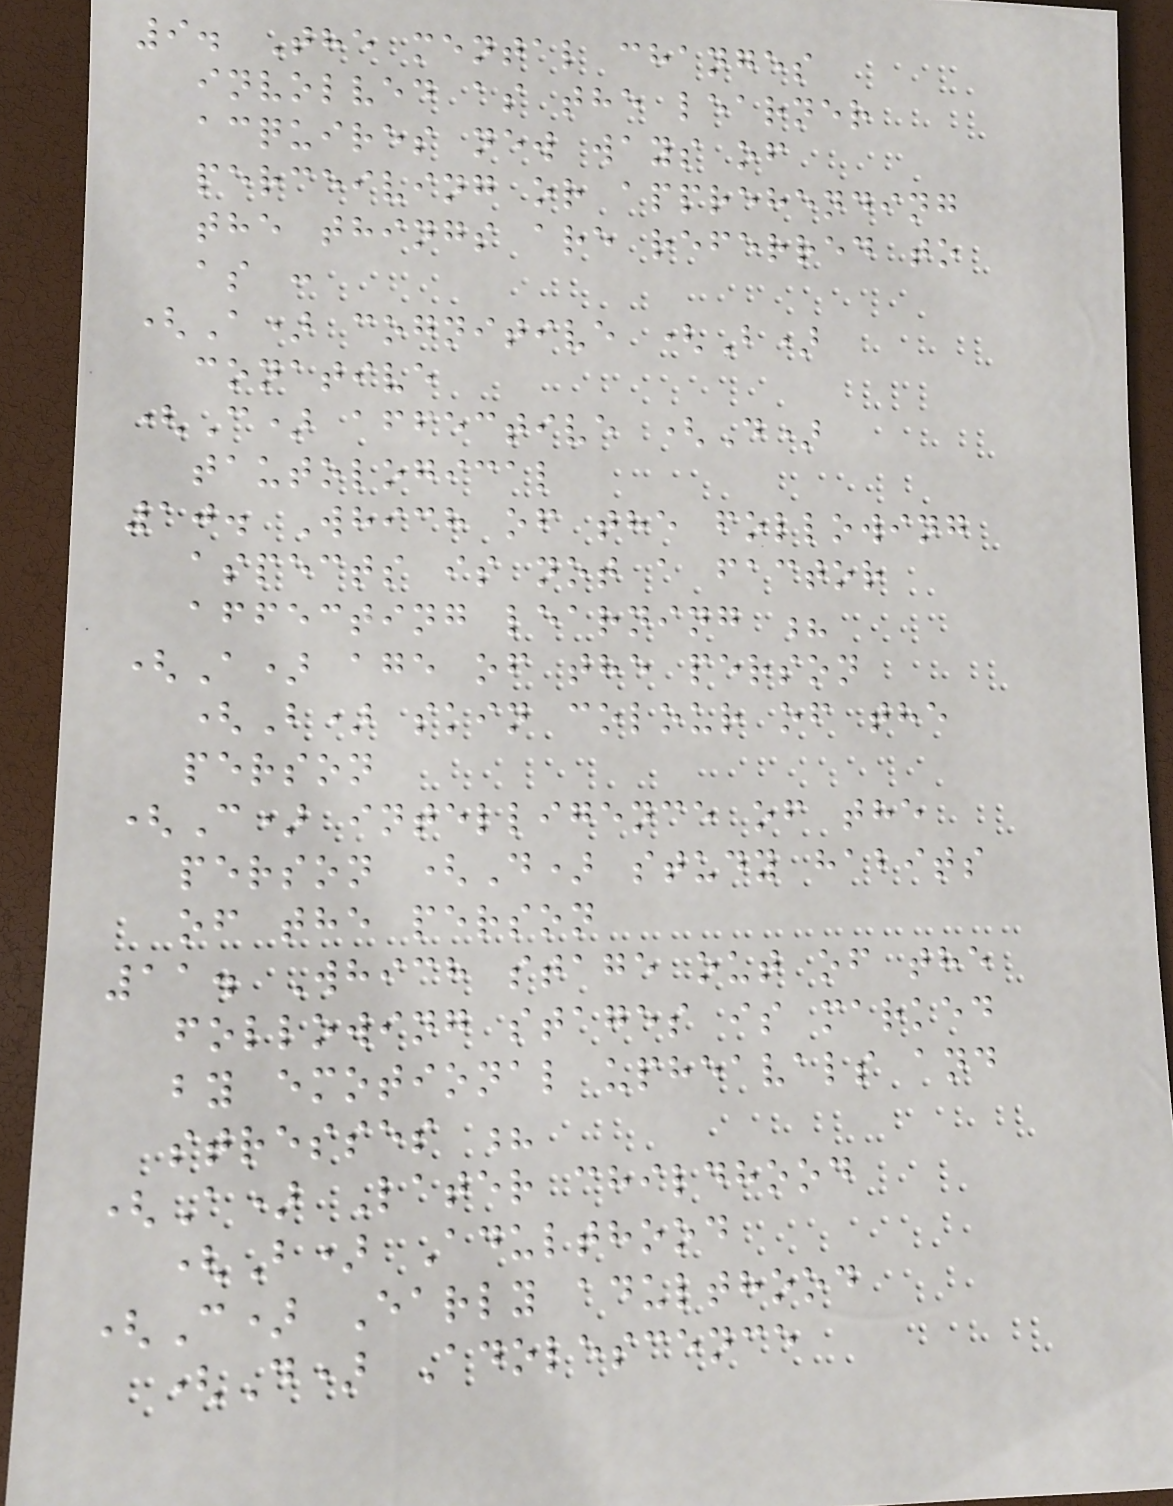9. The mental changes
involved as the learner
acquires new ways of
perceiving or apprehending
the things are referred to
as :
(A) cognitive (B)
conative
(C) affective (D)
tautological
10. Which of the following
aspects is not a factor
affecting learning ?
(A) age of the person
(B) skin colour of the
person
(C) intelligence of the
person (D) study habits
of the person
11. Which stage out of the
following stages is marked
by emotional upheavals and
stresses ?
(A) Later childhood
(B) Adulthood
(C) Early adulthood
(D) Adolescence
